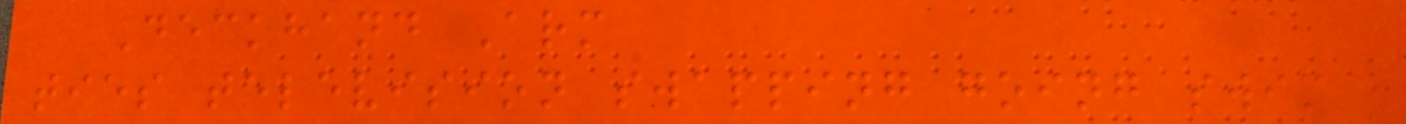Deckhand Arm
ties television swapping going swim
